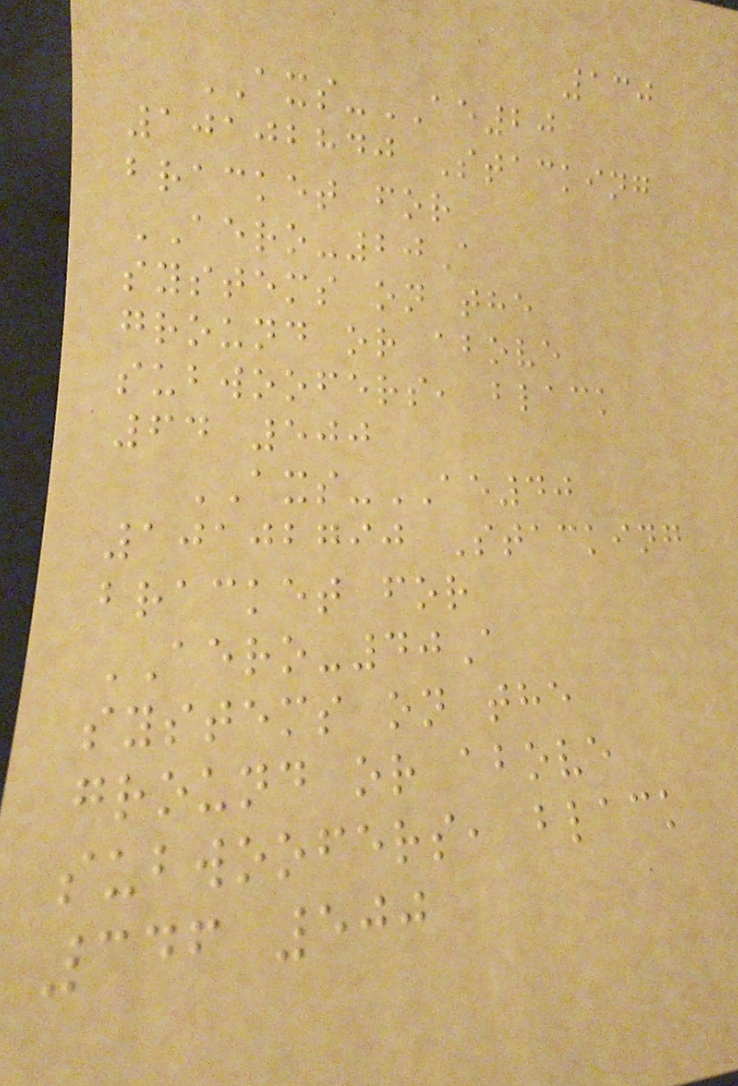130
AXS-AE20
10102840 Stacking
bracket for
AERO-20A
systems on the
ground or above
subwoofers, black
64 500
AXS-AE40
10102790 Stacking
bracket for
AERO-40A
systems on the
ground or above
subwoofers, black
346 500
